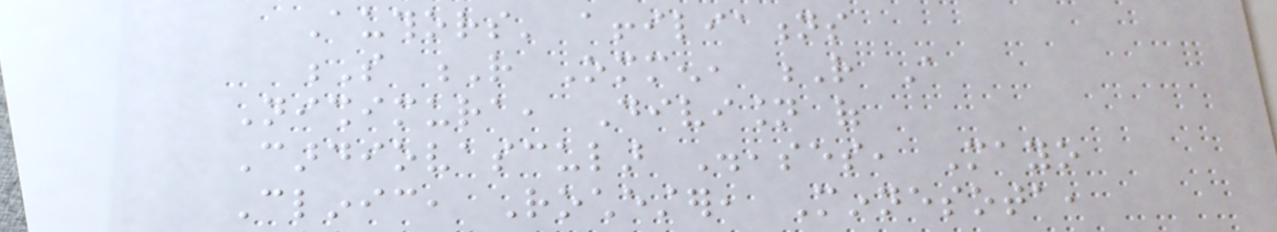Authors' affiliations
S R Ommen, R A
Nishimura, Division of
Cardiovascular Diseases, Mayo
Clinic, Rochester, Minnesota,
